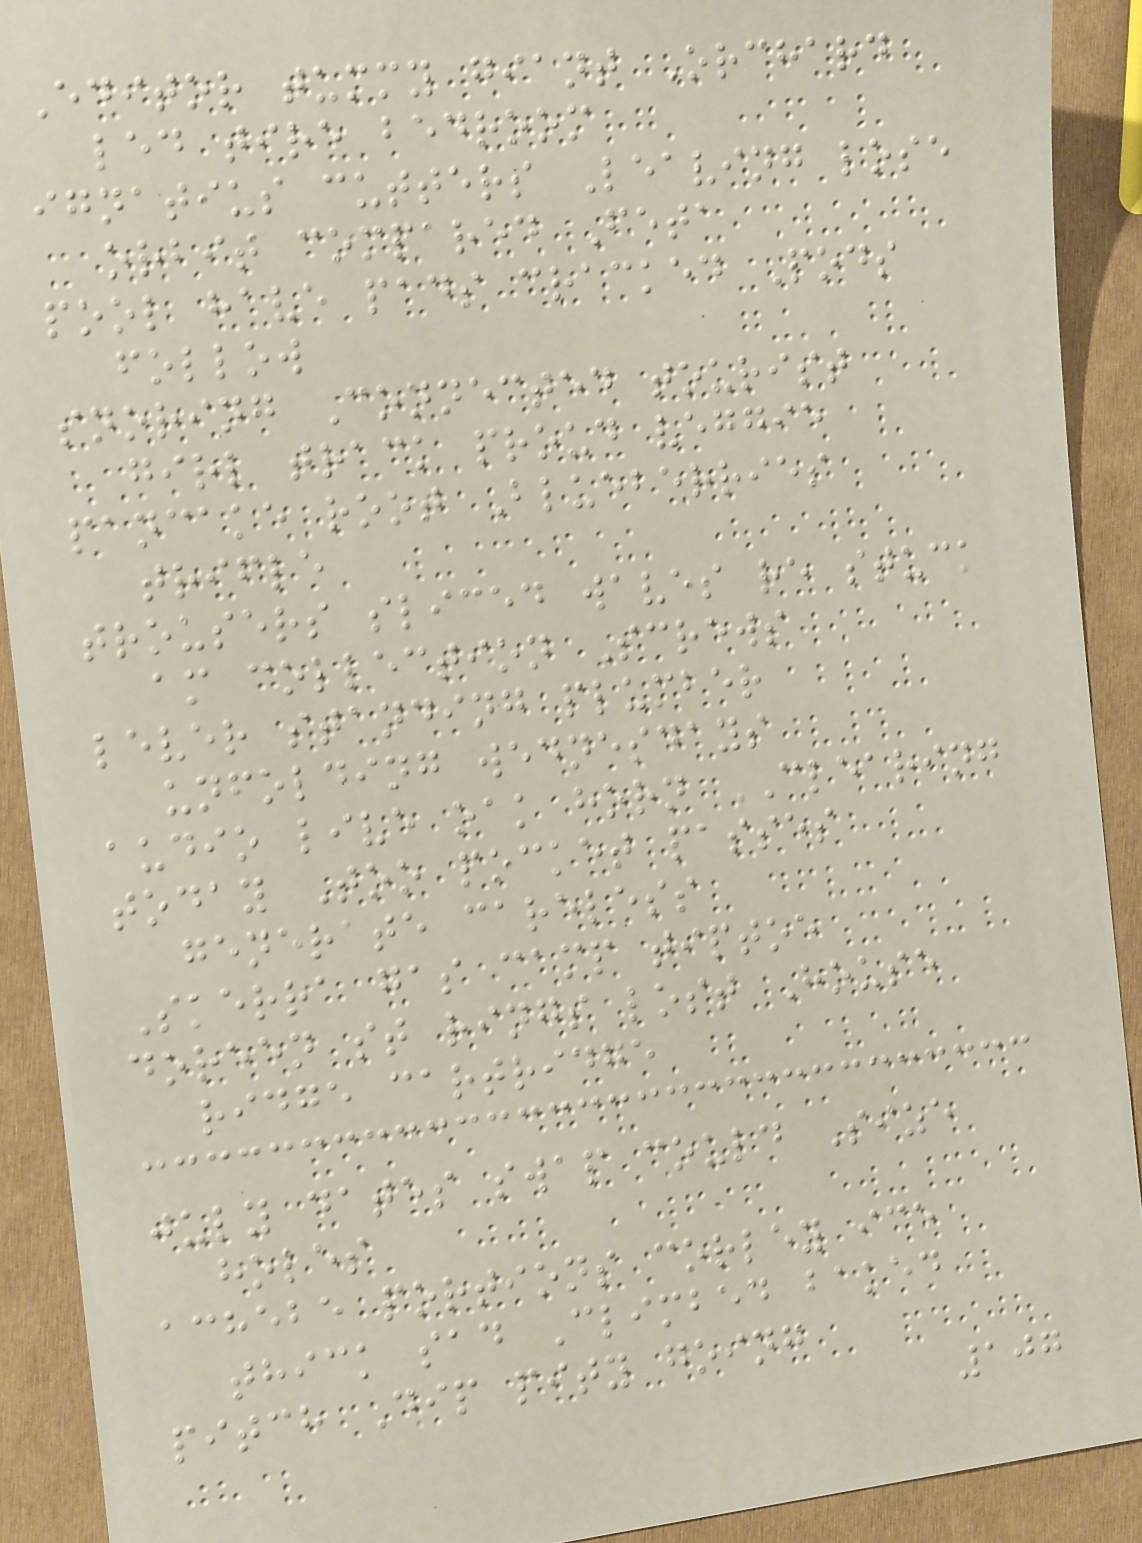Editor tummy giant Orchard
led tire bedroom
ignatius cutters Leaving lose
orbit compared Feta
pool have pads cracked Pods
follow
snoring Connected tourist
girl track proud veggie
pancake root Blueberries
trifle
trousers sliced waves re stuck
am collection Screws
lever standing plumber
unfolding wednesdays
audio live oak horn CLEARING
today Too pocket passes
generate careless
Skerra gas camp tiptoe
doreen st rings lost House
ridge cartridge
july dates swap could Size
holes
achebe portions corley ice
thick sad Climbed baked
pitch Dip pity going
107
